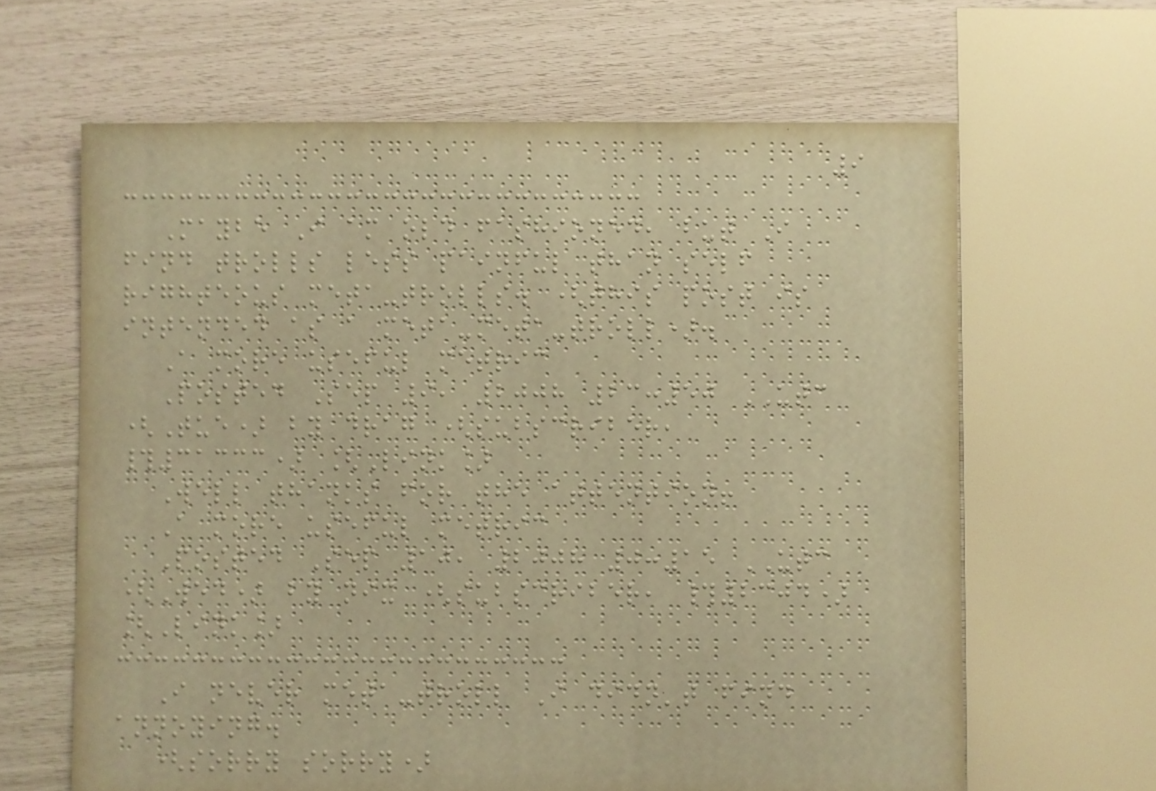9
Maybe I am old fashioned, but I
find trolls less painful than self
righteous meta-trolls. (this post is
intended as a meta-meta-troll).
A more useful metric
Posted Sep 9, 2008 23:50 UTC
(Tue) by drag (subscriber,
#31333) [Link]
Well thanks for the attention!
A more useful metric
Posted Sep 10, 2008 0:15 UTC
(Wed) by nix (subscriber, #2304)
[Link]
I never meta-troll I didn't find
annoying.
(sorry sorry)
